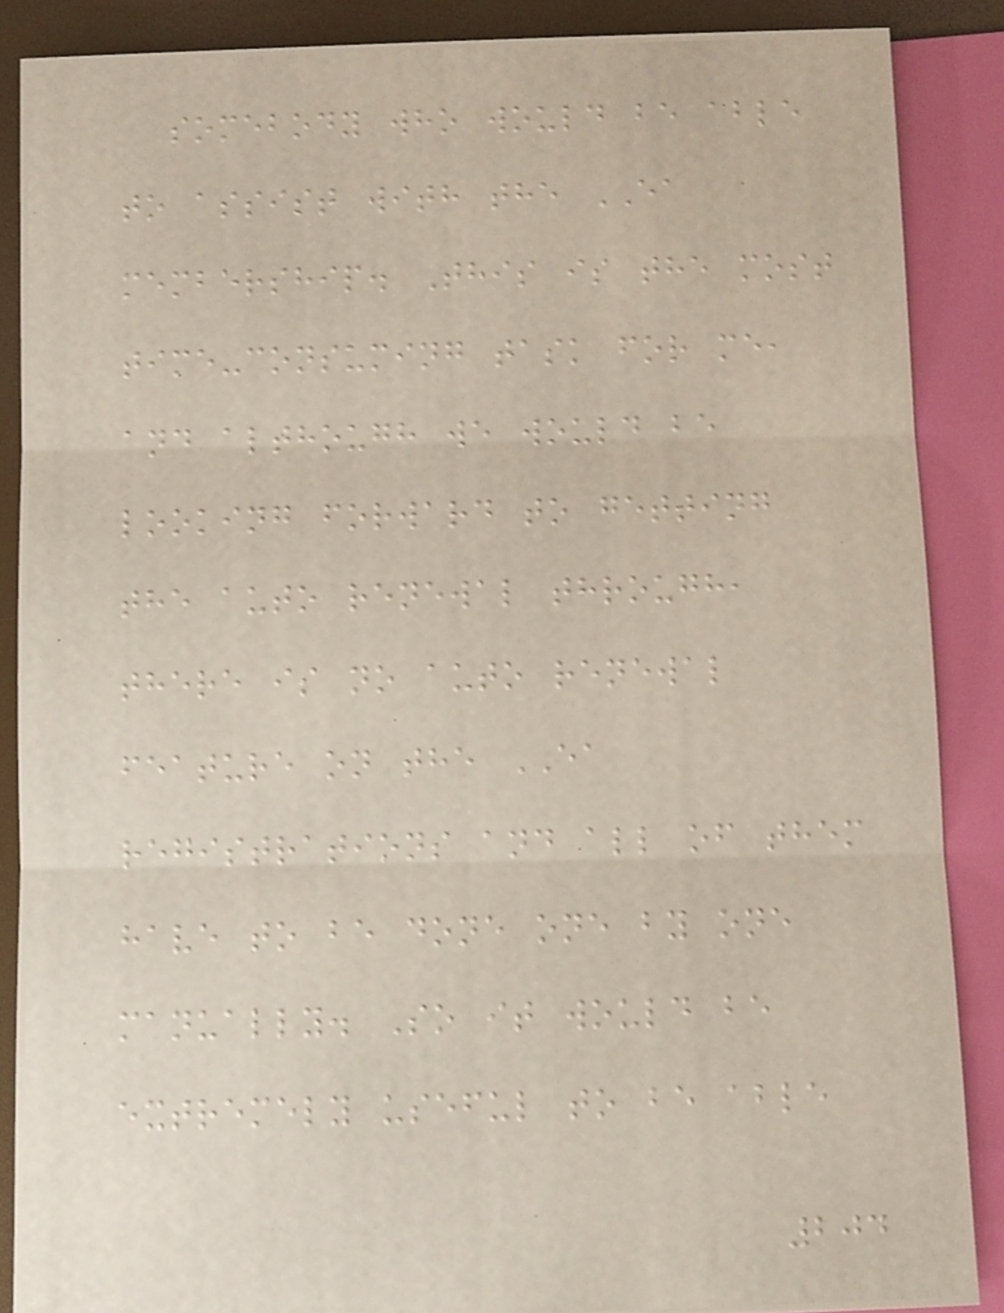somebody who would be able
to assist with the EA
membership. This is the most
time-consuming task for me,
and although we would be
looking forward to getting
the auto renewal through,
there is no auto renewal
feature on the EA
registrations and all of them
have to be done one by one
manually. So it would be
extremely useful to be able
204
